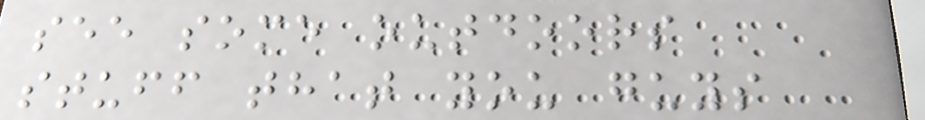see some outdoors
stuff that you guys
